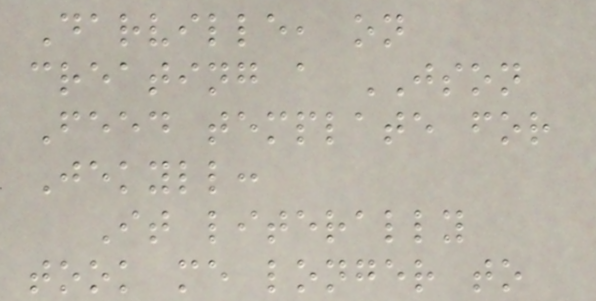Darville, on
creating a JSON
Feed template for
Jekyll:
It literally
took me longer to
